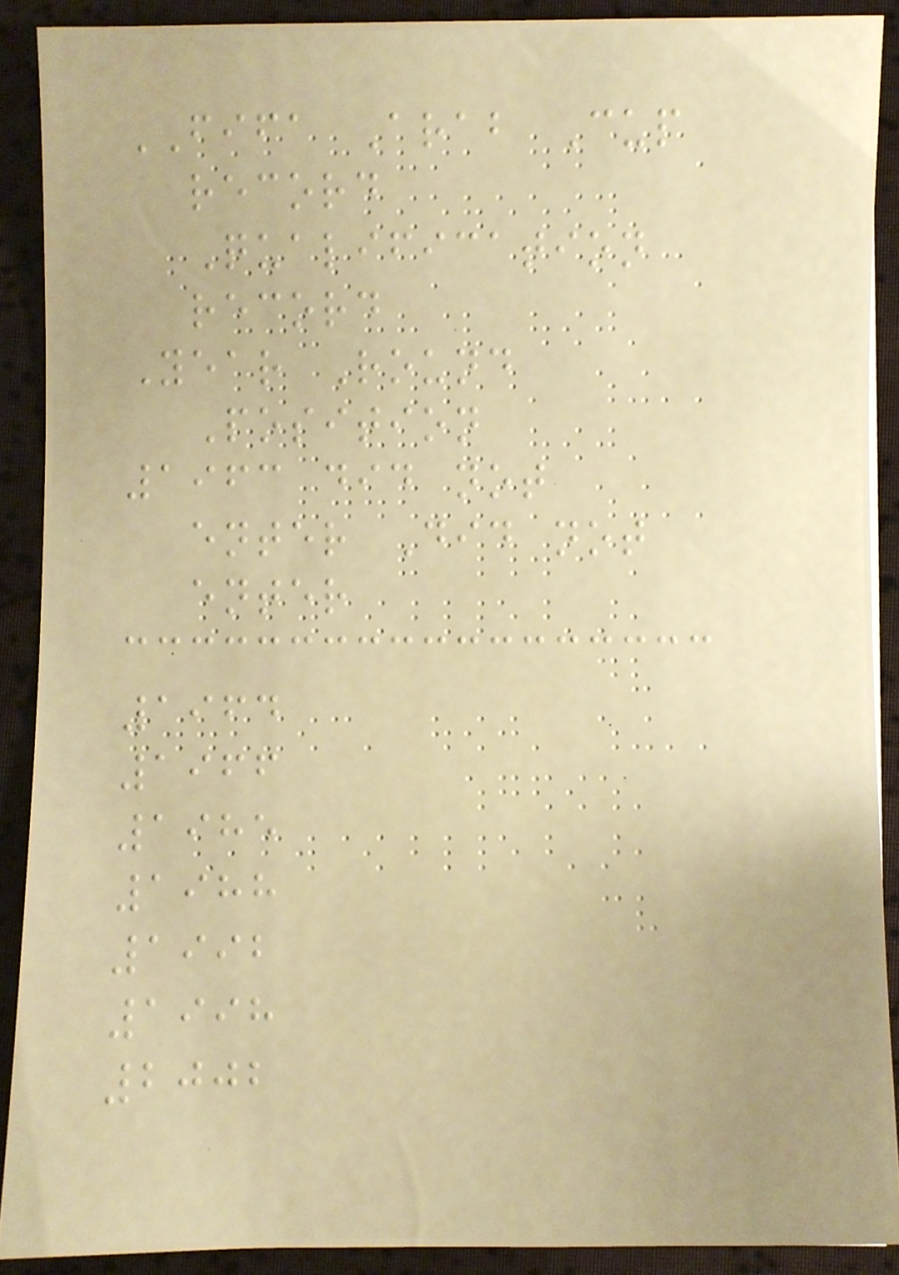FIFA Arab Cup
record
Qualification
record
Year Round
Position
1963 did not
enter Did not
enter
1964
1966
1985
1988
1992
1998
2002
